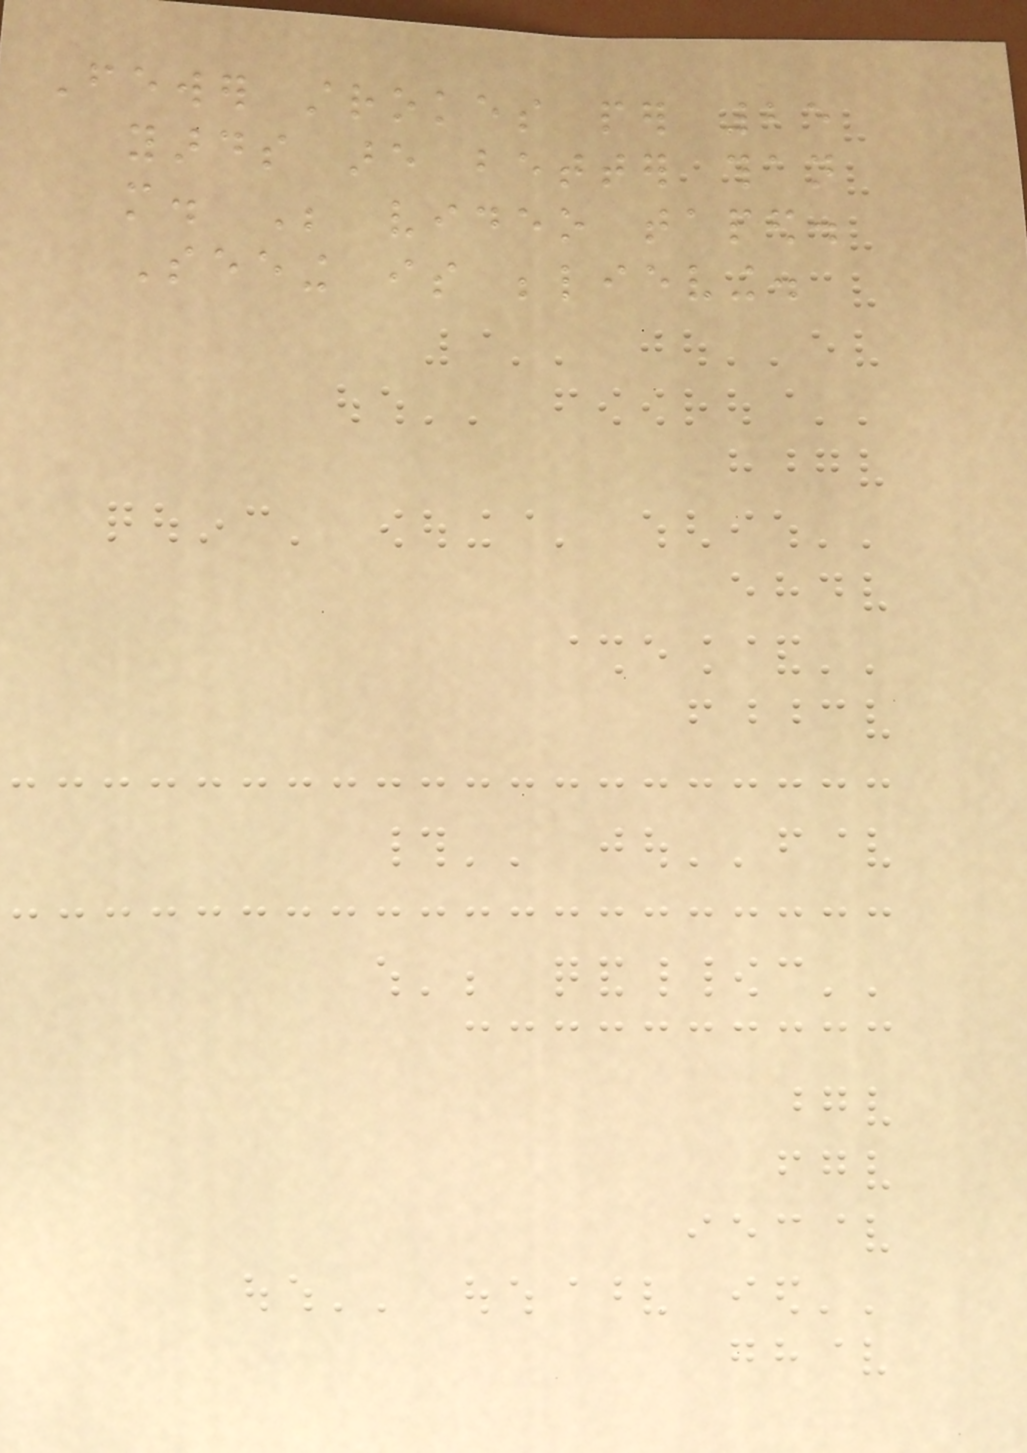Fewer strokes per 25
yards are better than
more. Be video taped.
Seeing is believing.
